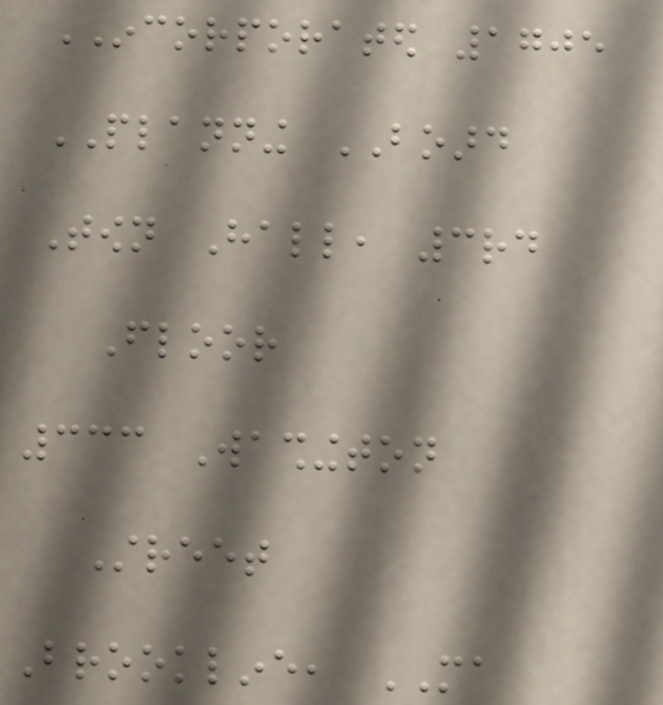INCORPORATED 1705
PLANNING BOARD
Town Hall, 3rd
Floor
333 Washington
Street
Brookline, MA
